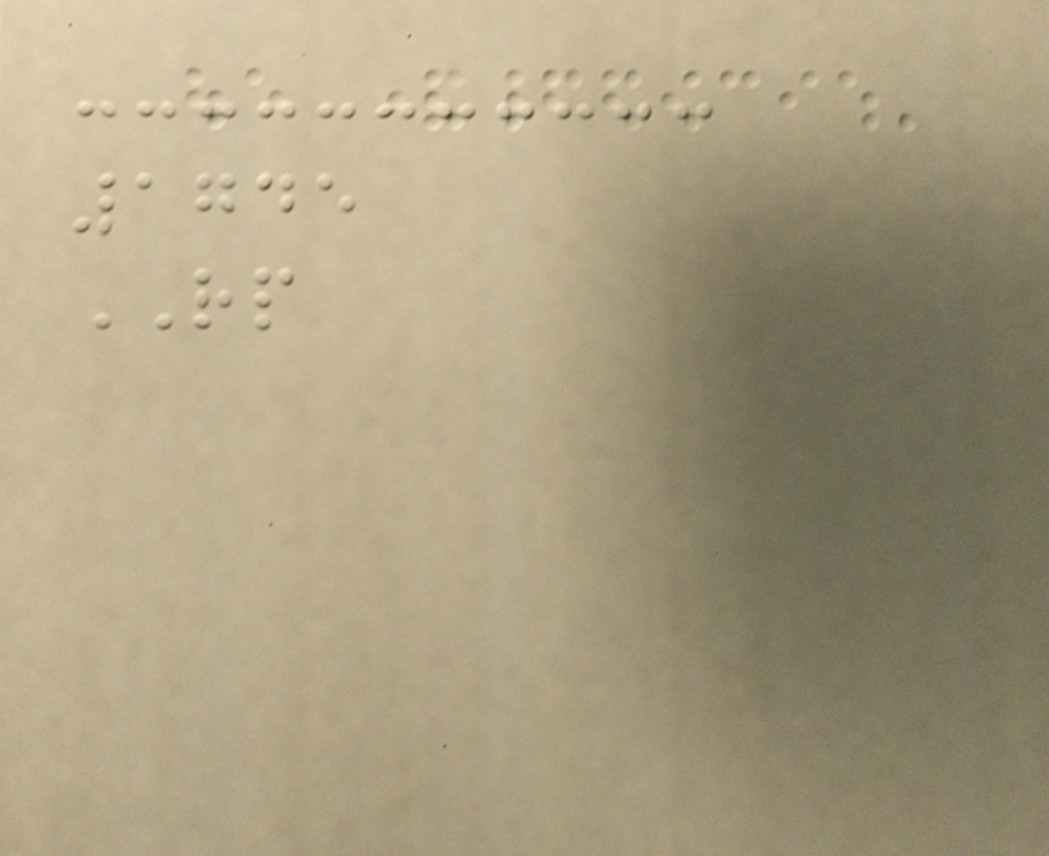1745
RP
